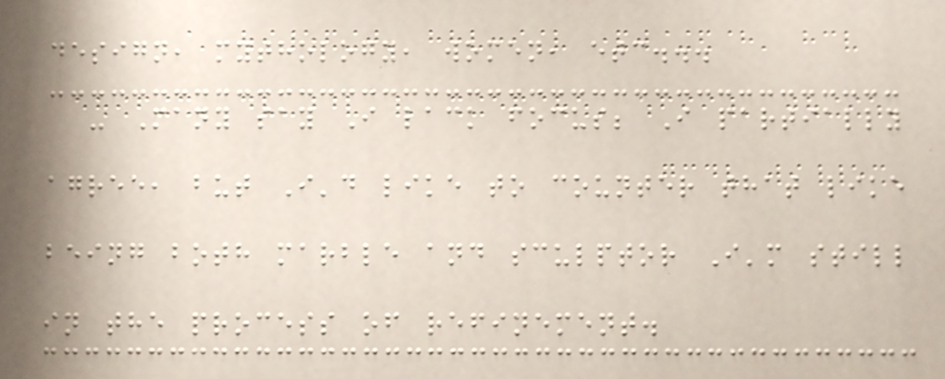design, mythology, women, etc...
- Many say I lack focus; I partially
agree, but I'd like to counter that like
being both marble and sculptor I'm still
in the process of refinement.
